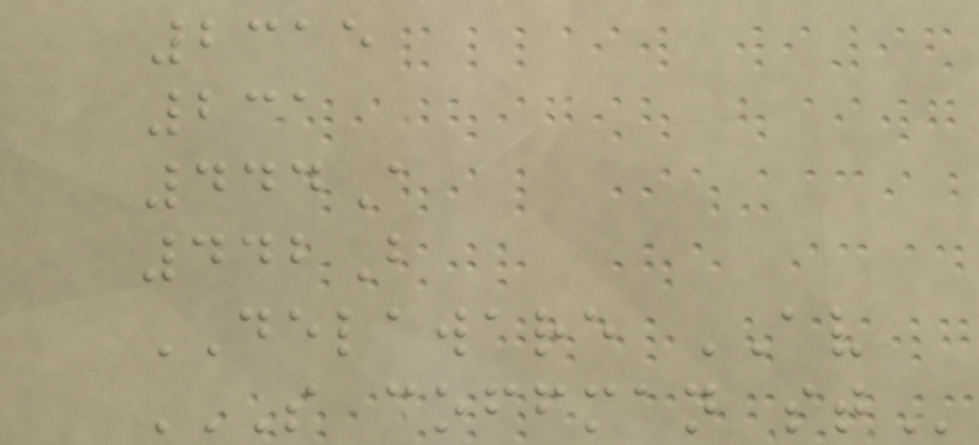2315
231
444A
442B
DELAWARE AV
S COFFMAN ST
